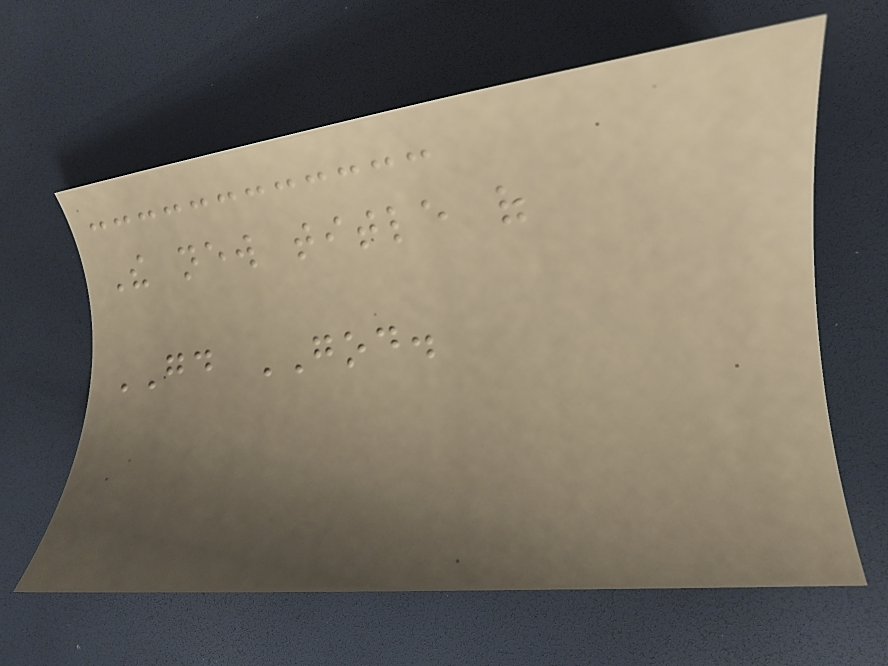The new title of
GOOD GOD.
